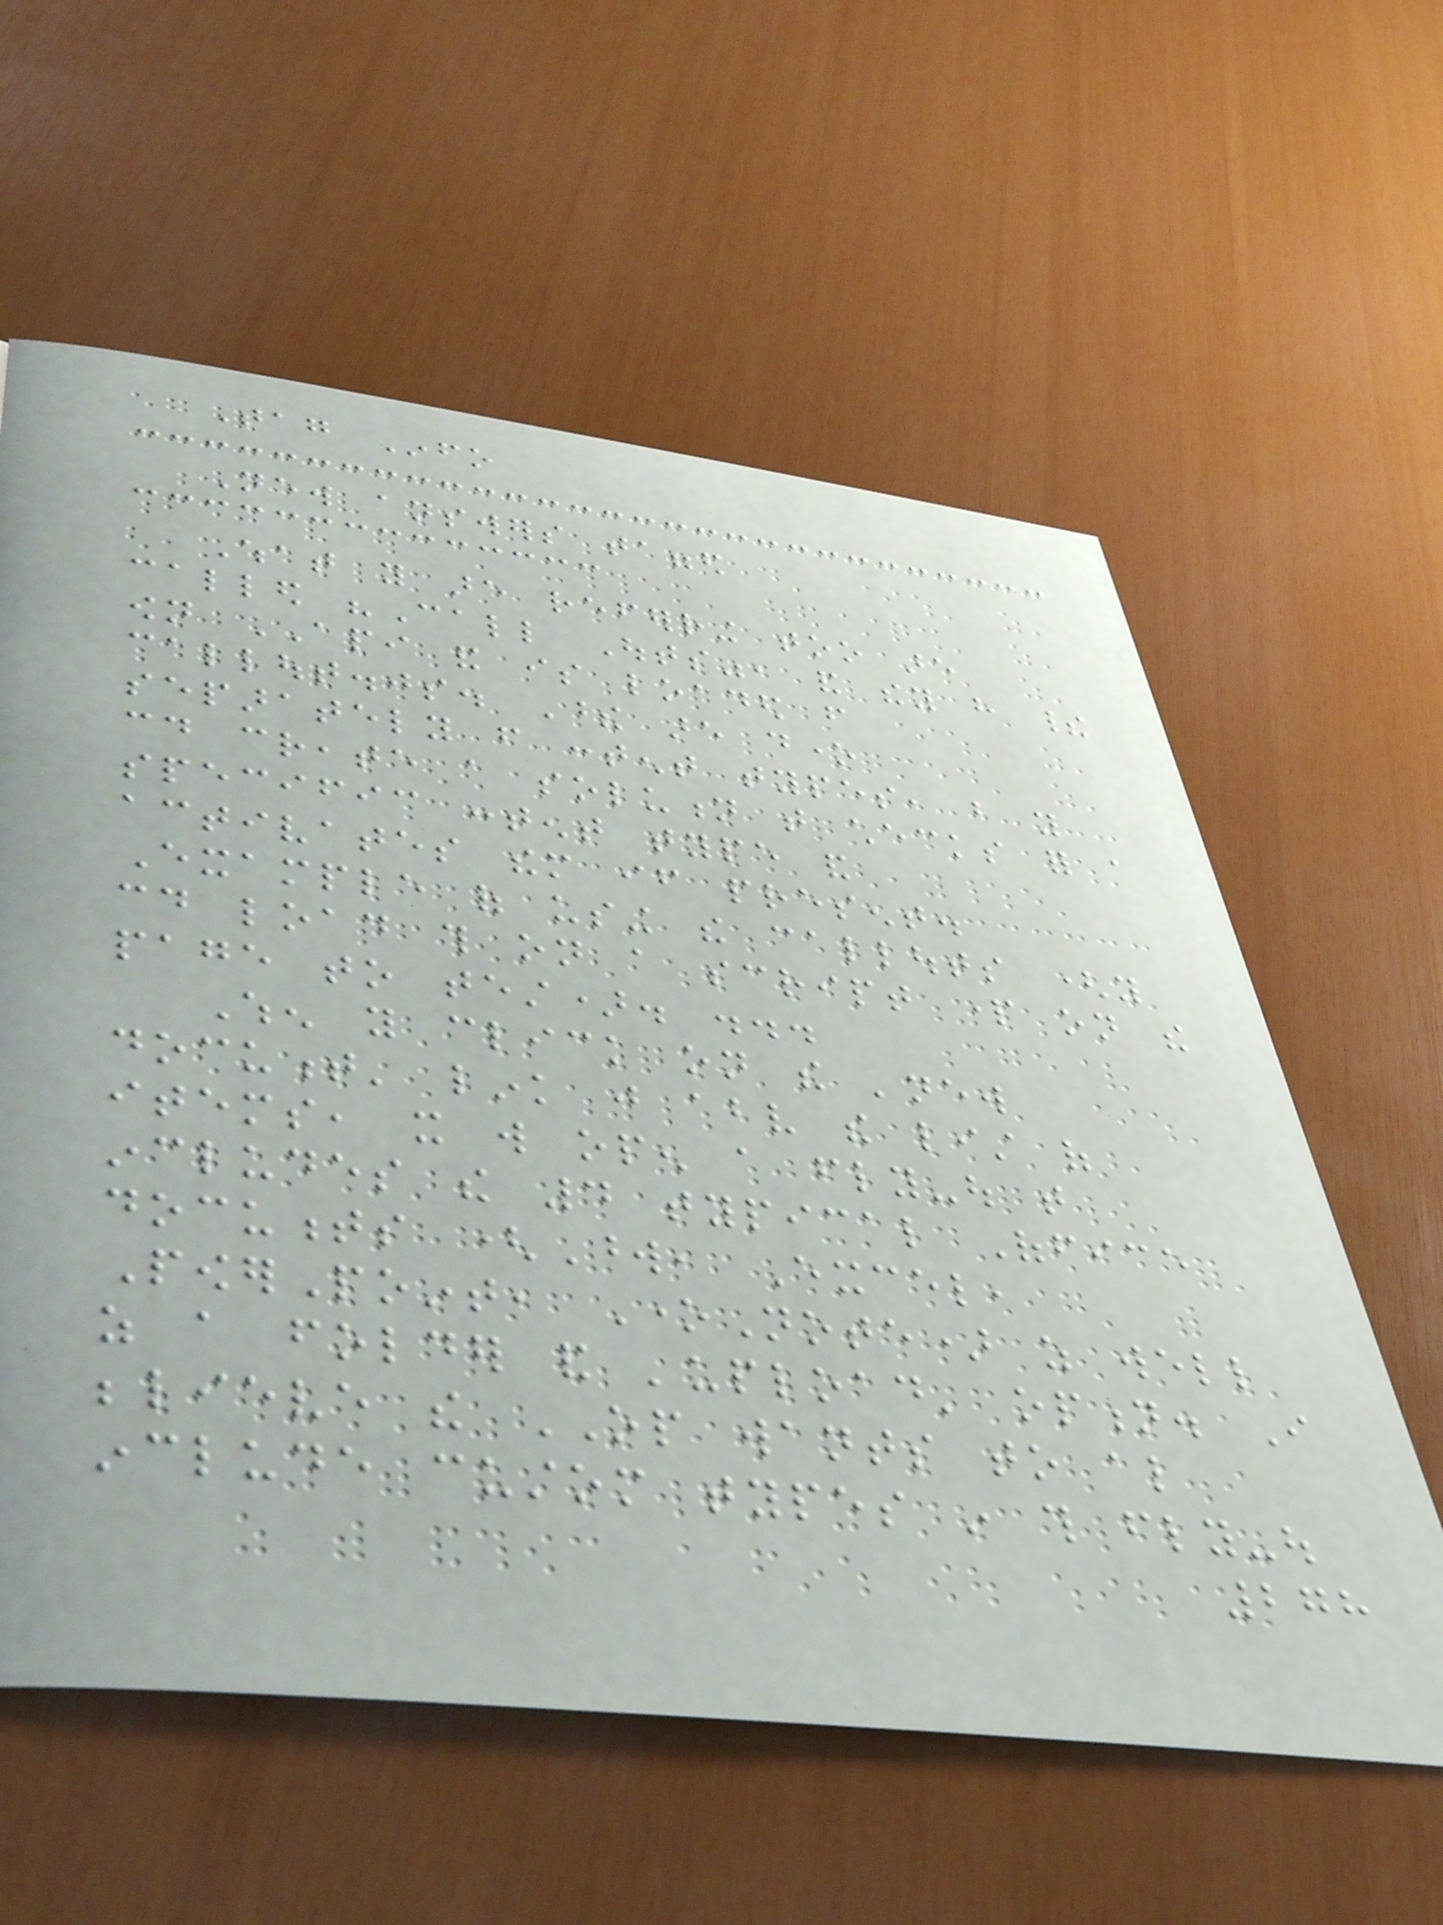Tag Info
New answers tagged
What you are referring too are
called "Call Outs", and they have their
own API and is loaded from
callout.js. These are done
separately from content types, but you
could create a solution that checks for a
specific content type and
activates them if present.
Example of using the callouts (you
could load this on a script part on the
page to test). ...
When you click on the 'new
document' link just above the list of
items, it will open a fly-out that
includes the 4 typical Office
documents (Word, Excel,
PowerPoint, OneNote) as well
as a folder and 'upload' option. I
believe the OP wants to also
include custom types in this fly-out
278
